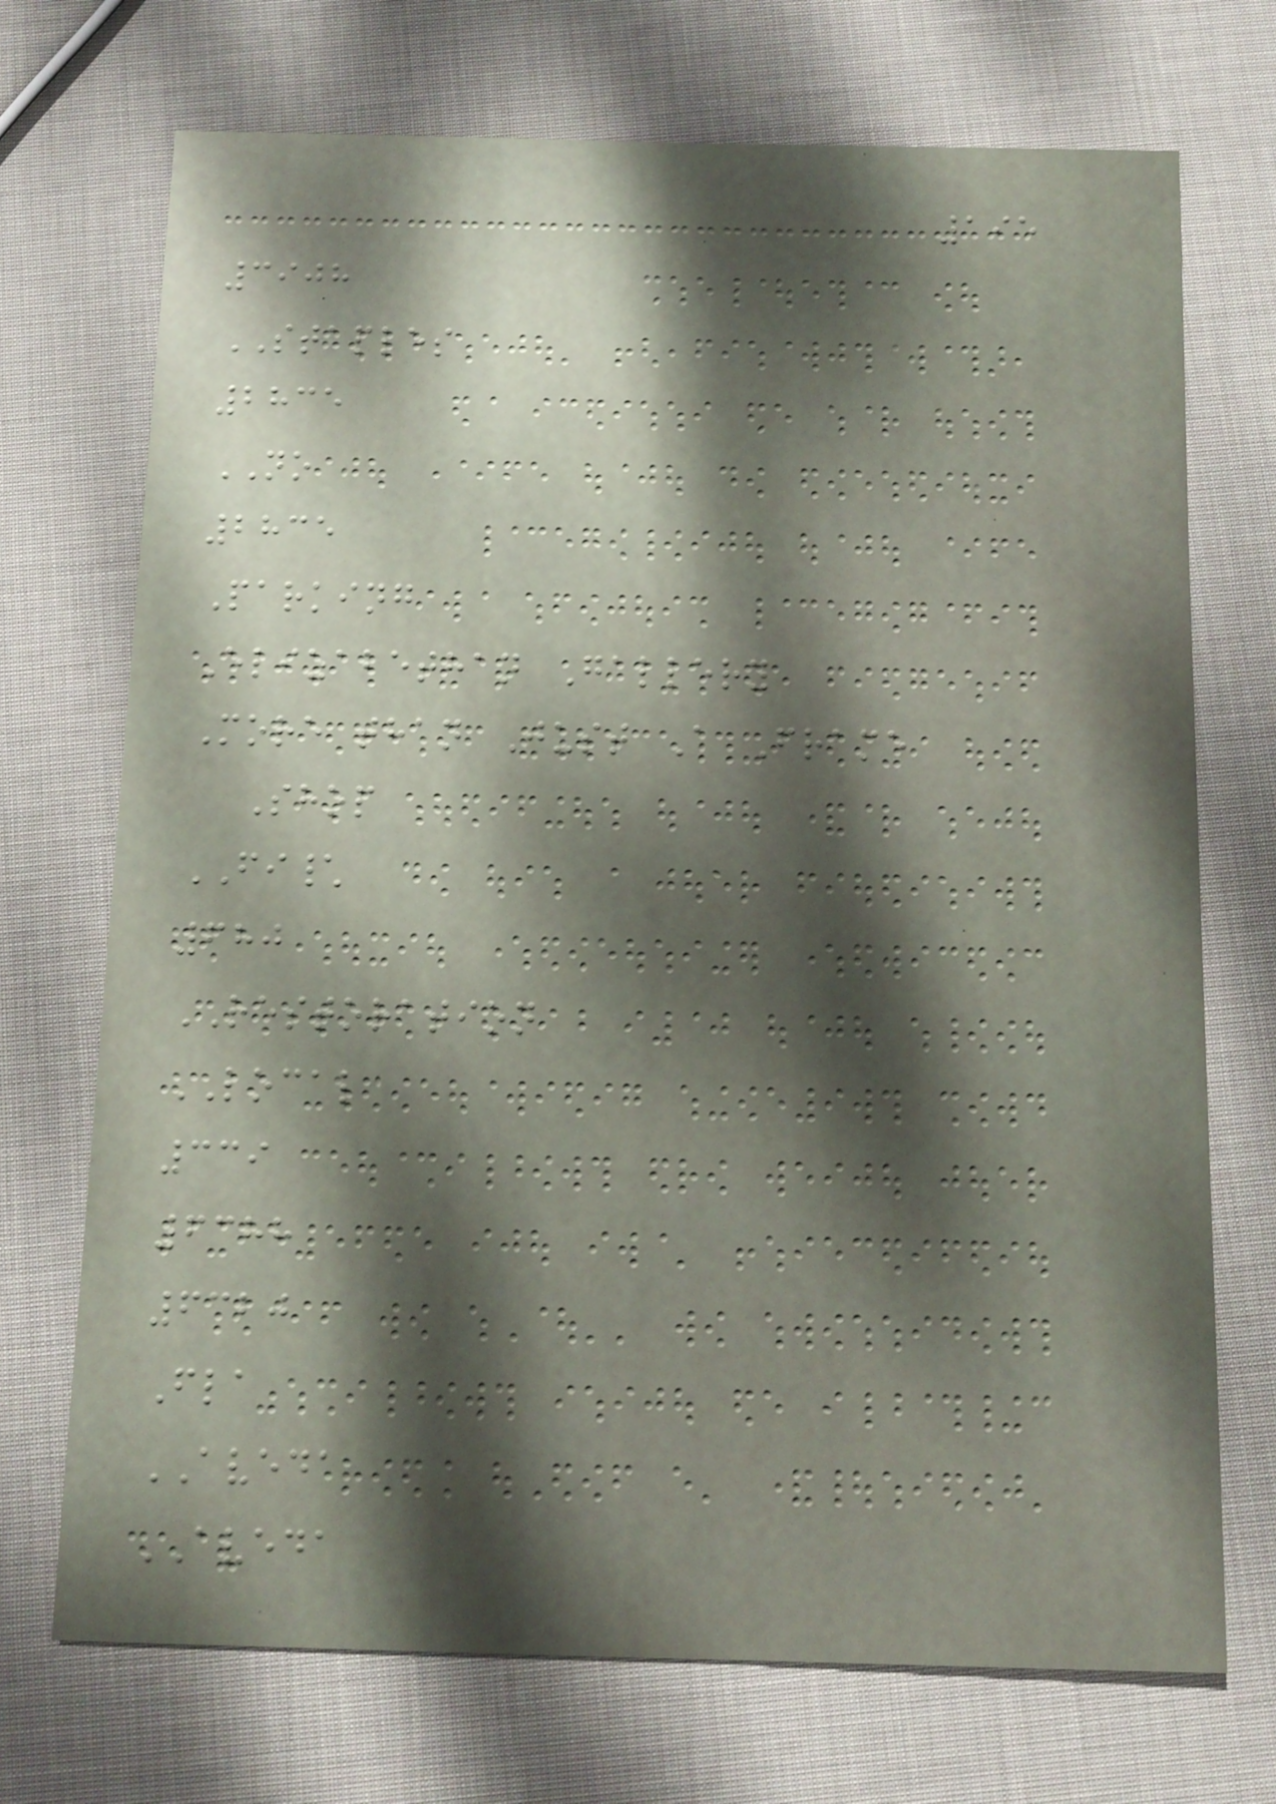195
3908
STAPLES
2835
NO
2835
Parking
Elizabethan Gallery
More than Just A Frame
Shop
FI\
680
RESTORATION
LOCAL
339
6388
6320
Fla
AVEDA
AVEDA
